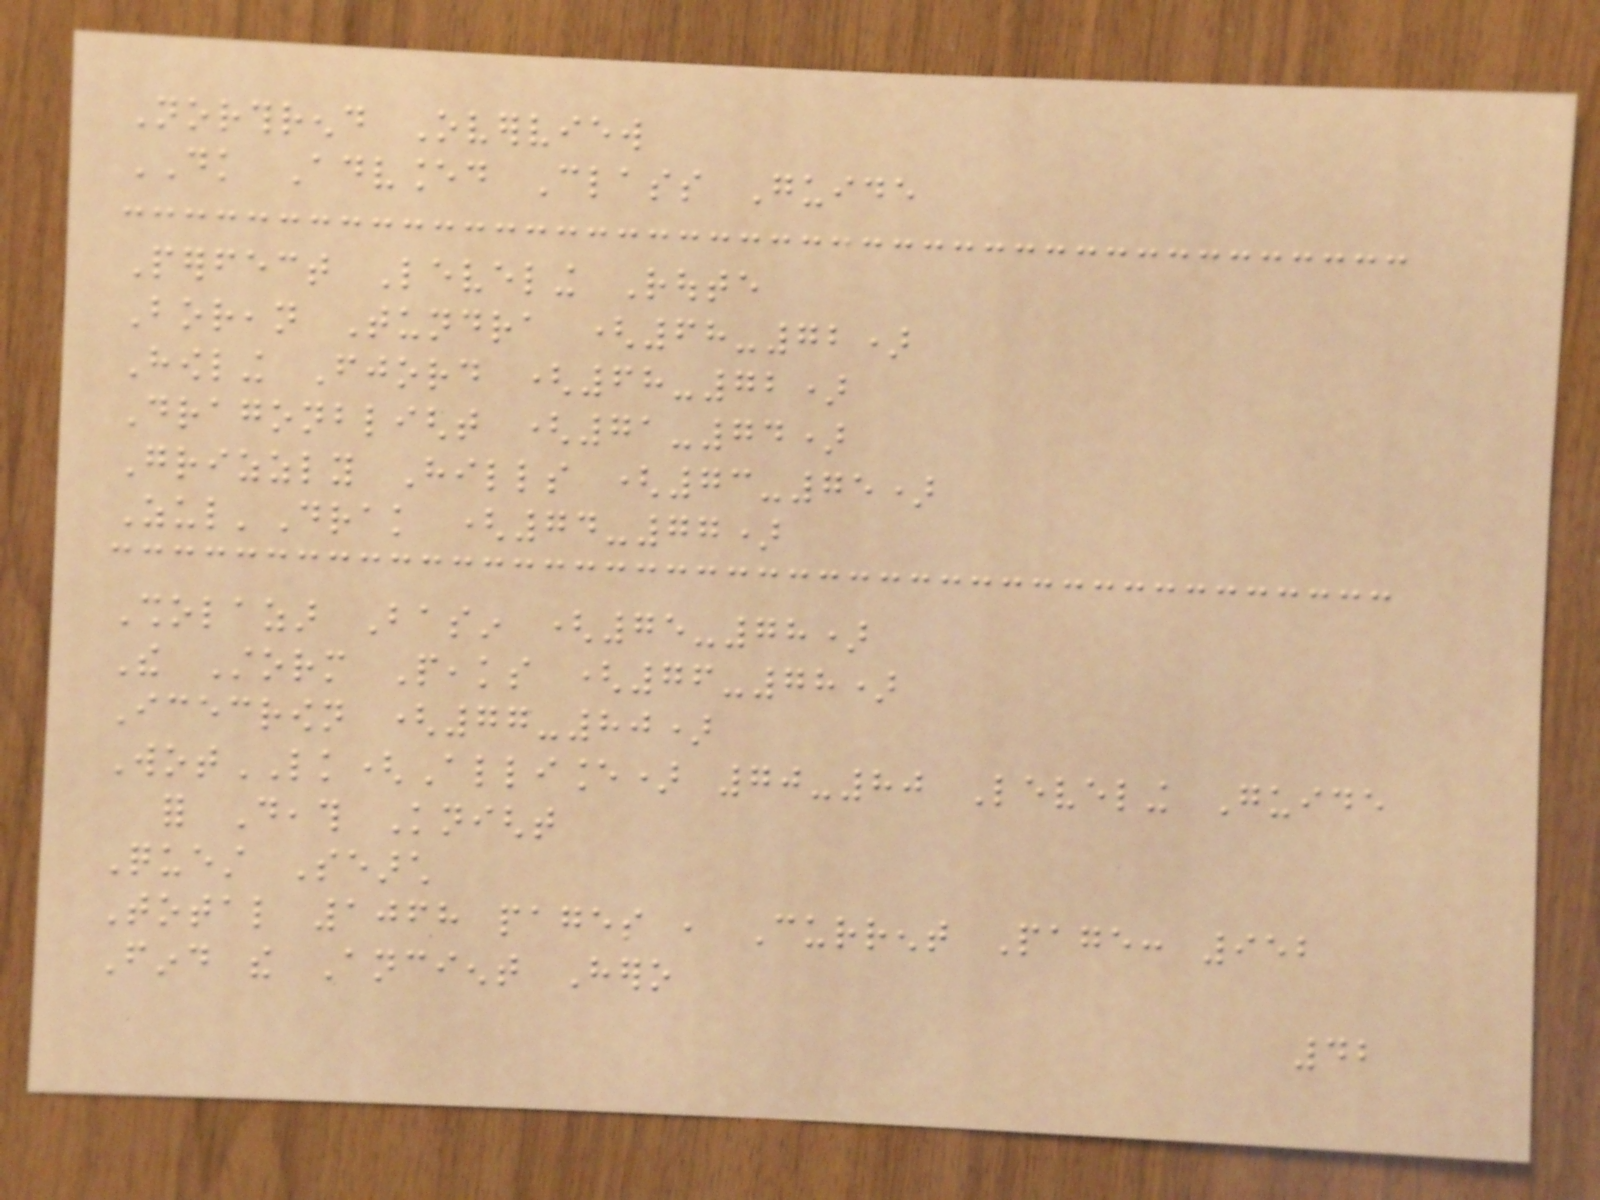Northrend Overview
DK Advanced Class Guide
Perfect Leveling Route
Borean Tundra (68-72)
Howling Fjord (68-72)
Dragonblight (71-74)
Grizzly Hills (73-75)
Zul'Drak (74-77)
Sholazar Basin (75-78)
The Storm Peaks (76-78)
Icecrown (77-80)
WotLK(Alliance) 70-80 Leveling Guide
for Death Knight
Quest Search
Total 1068 pages , Current Page: 952
Find the Ancient Hero
42
